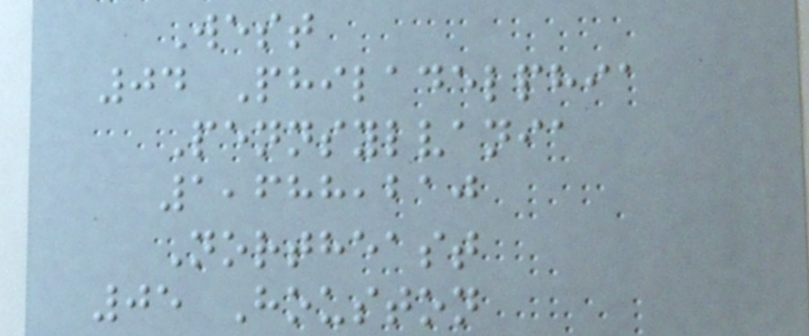West
04 Philadelphia
Pennsylvania
1,688,210
Northeast
05 Houston
